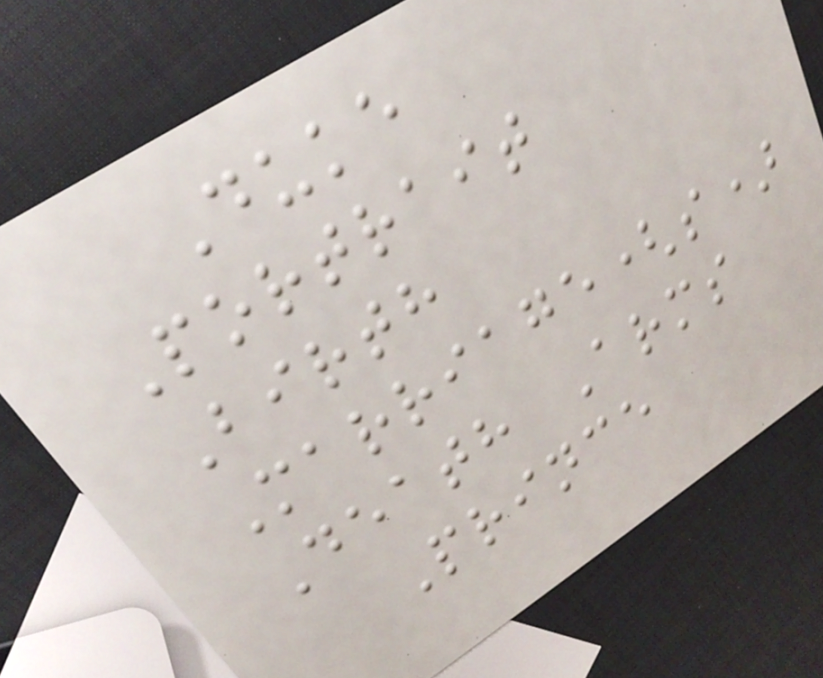Duke
Portrait
Birth
Marriage(s)
Death Arms
Prince
